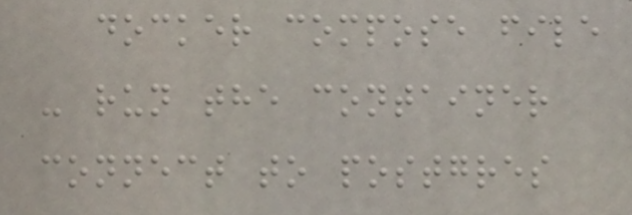docker compose file
- run the container
connect to postgres
